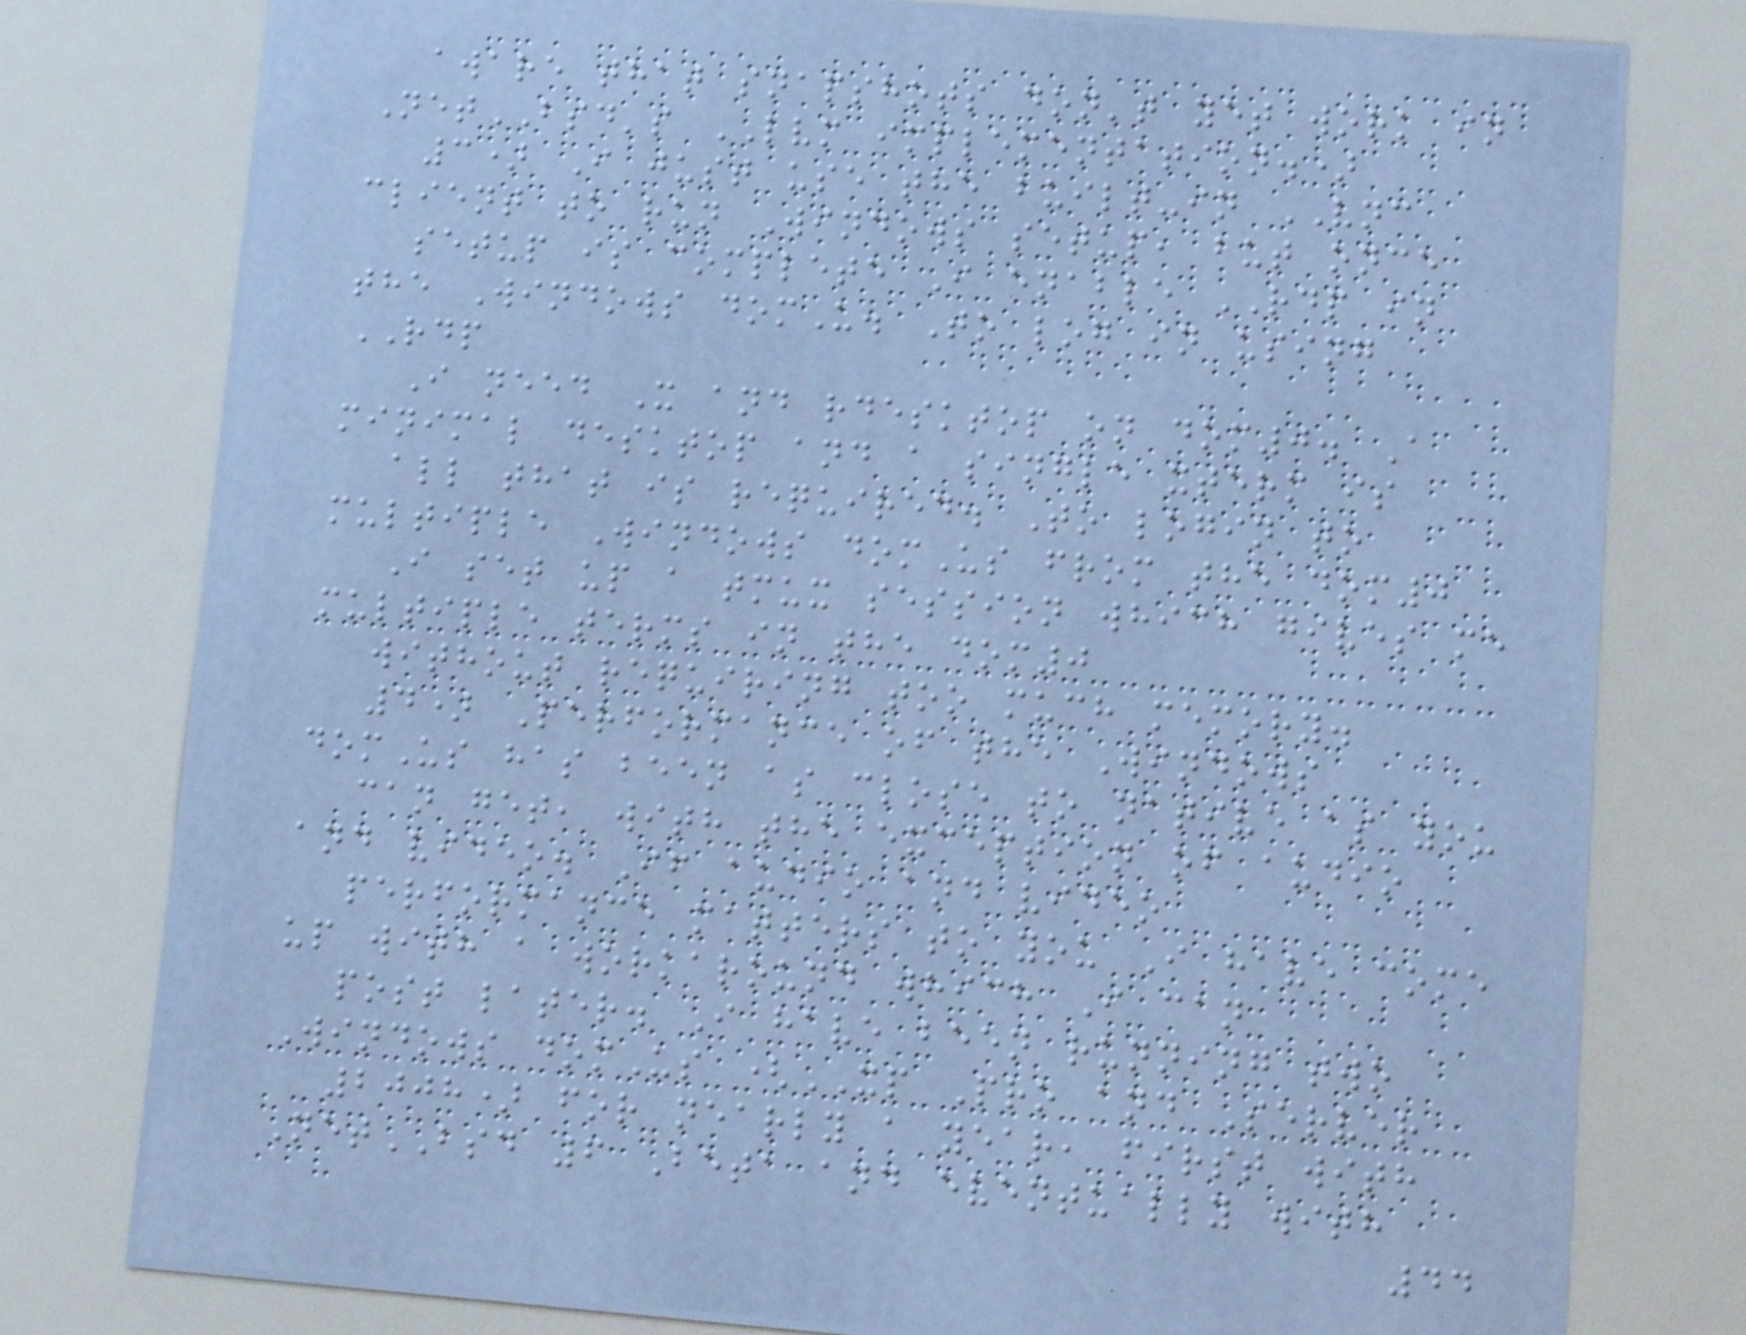aware that snapshots don't yet work in
NetBSD's LVM implementation.)
3) I just use the built-in VNC
client to run Windows setup, but once
setup is complete I enable RDP in
the Windows domU. To log in using
RDP
I need X and rdesktop on dom0. A
minimal desktop and a single xterm is
all that is required. To login to
multiple Windows domUs from the dom0
I set up a tmux session which gives me
multiple terms in the dom0
without requiring too much memory.
4) Performance of the Windows
domUs has been as close to native as you
can get, with the exception of audio
and video. If audio and video
performance matters to you I have come
up with a workaround which I can
post later. I have been running two
Windows domUs (XP Pro and Server
2008) for nearly a year, first with
NetBSD 6 Beta and eventually with
44
